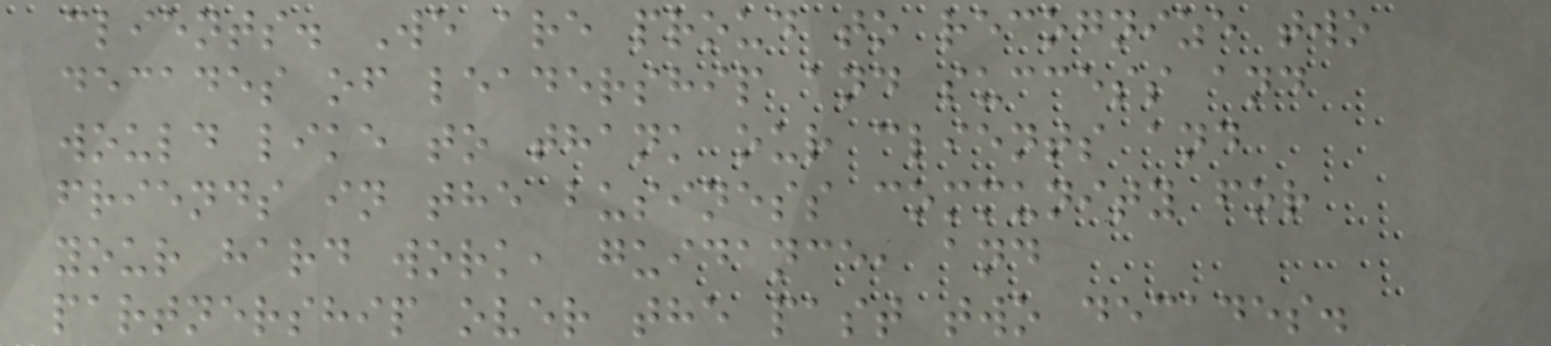clients. We are proud to recognize two
decades of leadership and success and
would like to thank our clients and
friends in the business community for
your hard work, guidance, and
partnership over the past two decades.
